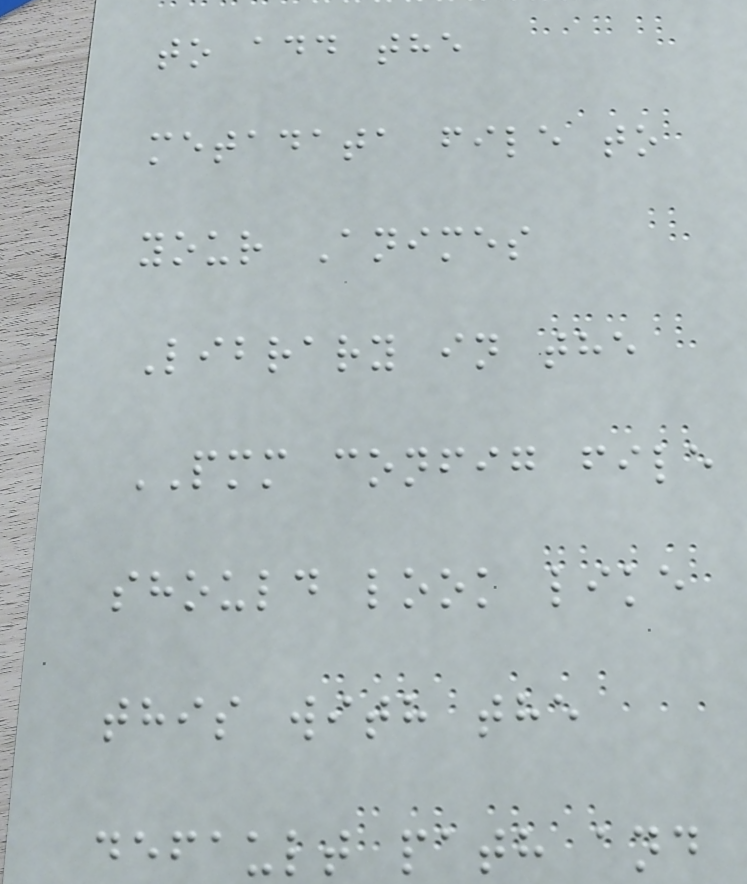to add the
metadata file to
your Animes
Library in the
PMM config file
should look like
this with the
default path and
